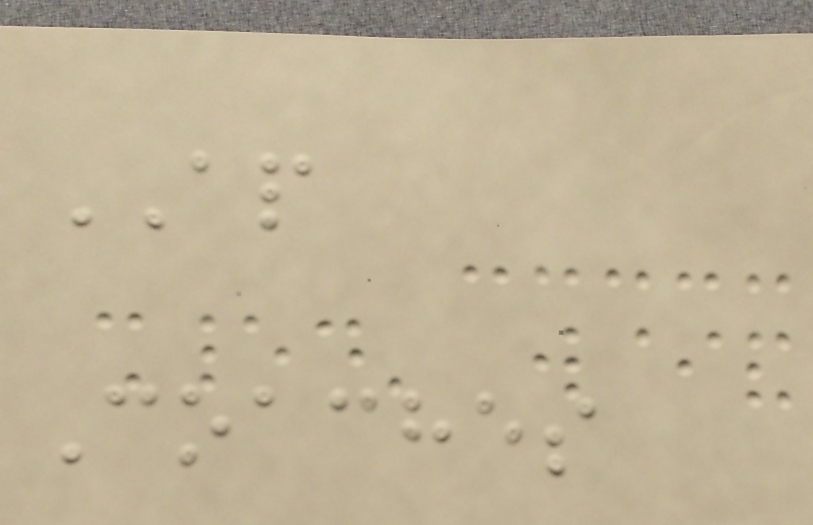AP
Coaches
